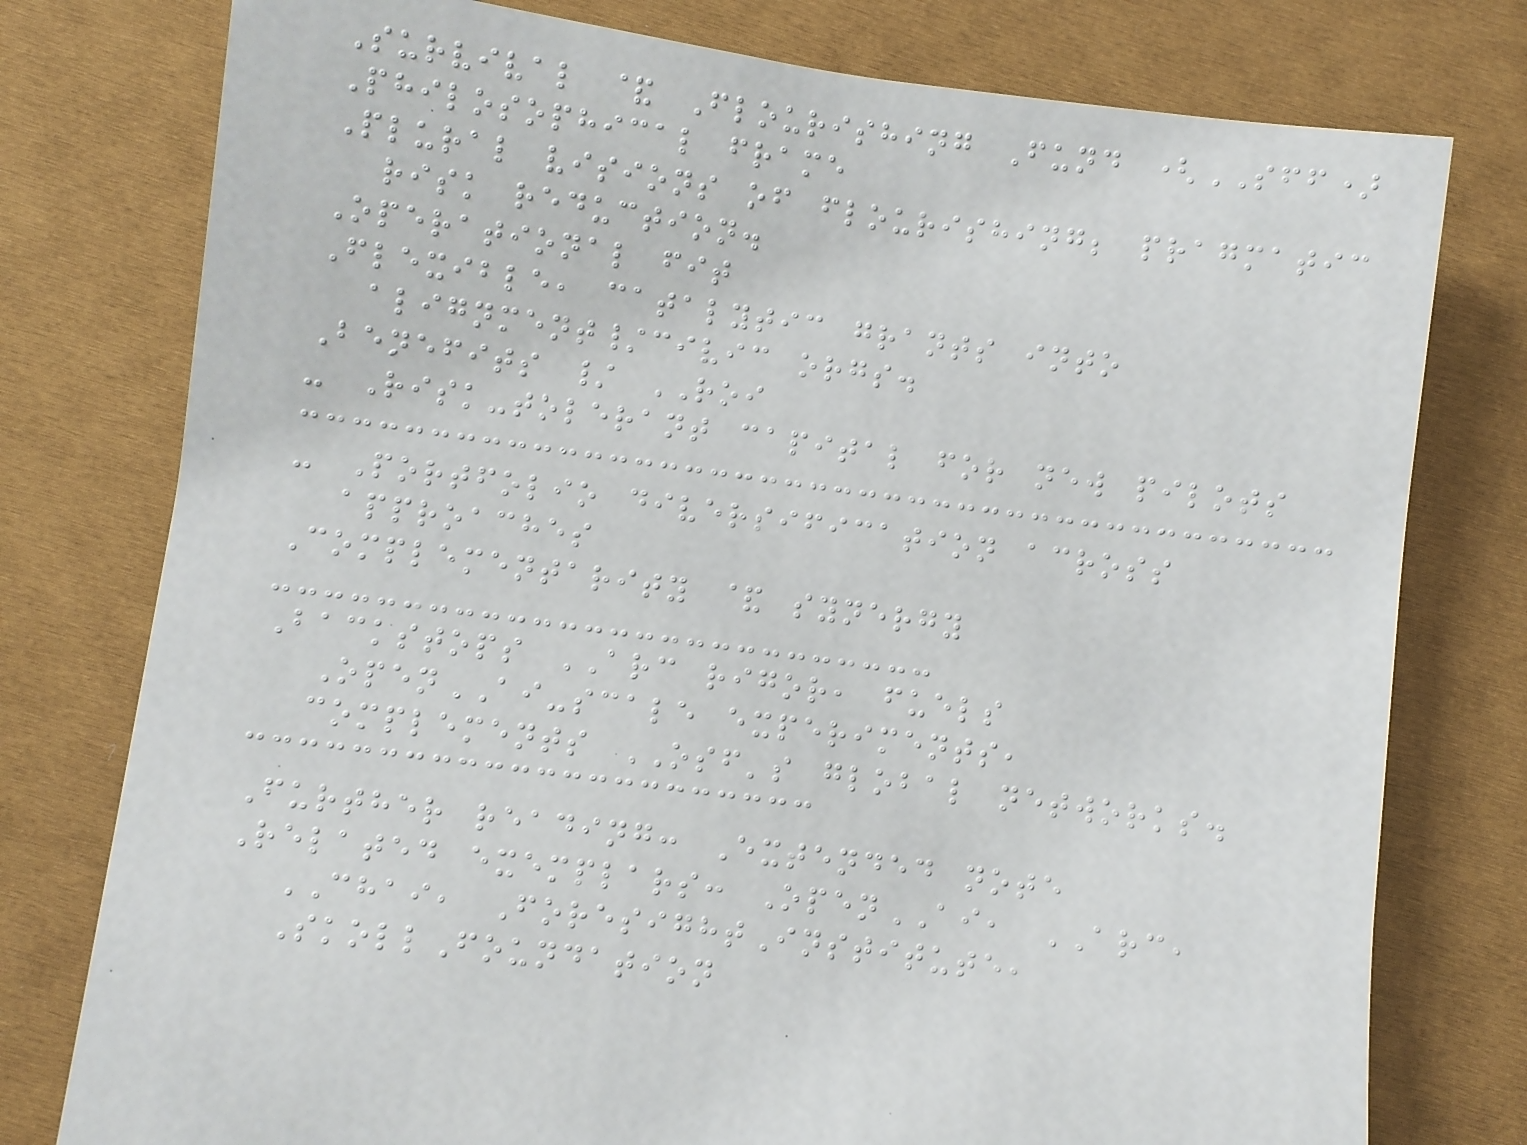Survival & Flourishing Fund (SFF)
Philosophical frame
Plural visions of flourishing; pragmatic
risk reduction.
Operational fit
Flexible, catalytic grants into
alignment/civic orgs.
Benefits / ROI
- Risk-tolerant capital for new pilots
- Portfolio diversification across
approaches
Complementarity & synergy
Backstops ARC rigor, fuels
OpenAI-scale experiments,
complements OSF's global networks.
Further reading: Extended note
Related exemplars: OpenAI, ARC,
CHAI, ForesightInstitute,
SkollFoundation
